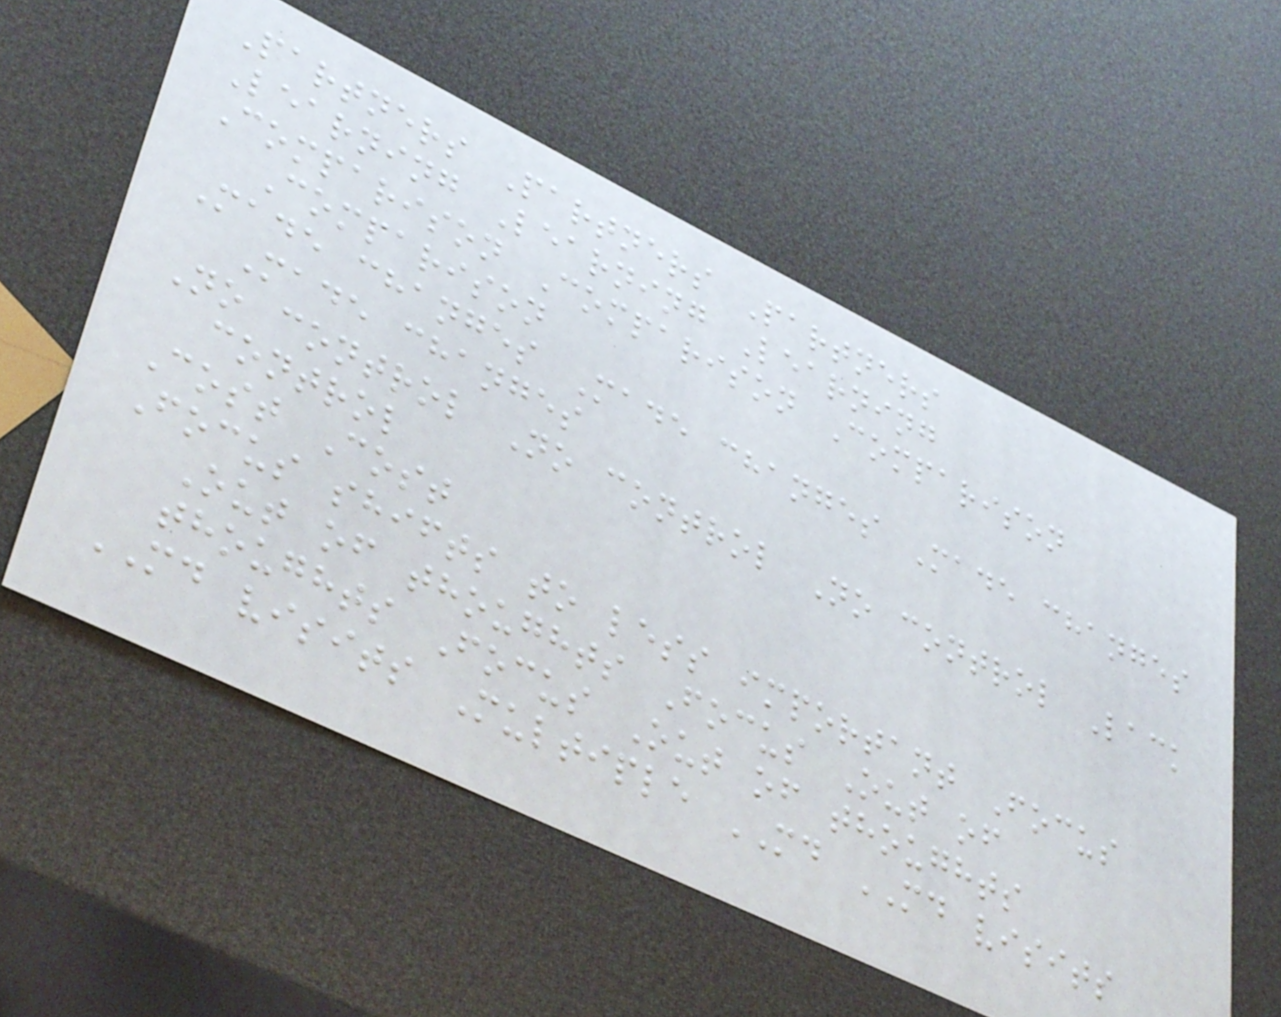Partners Partners Partners
Learning Learning Learning
Comparison Comparison Comparison
Comparison
Made changes Made changes Made changes
Made changes
No control No control No control Lack
control
Cost Cost
Focus shifts to less important Focus
Out of thoughts Focus Out of
thoughts Focus Out of thoughts
MD visits Multiple MD MD visits
